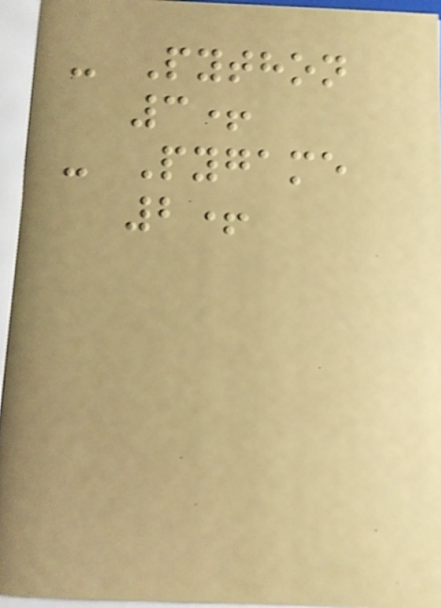- Python
3+
- Pygame
2+
